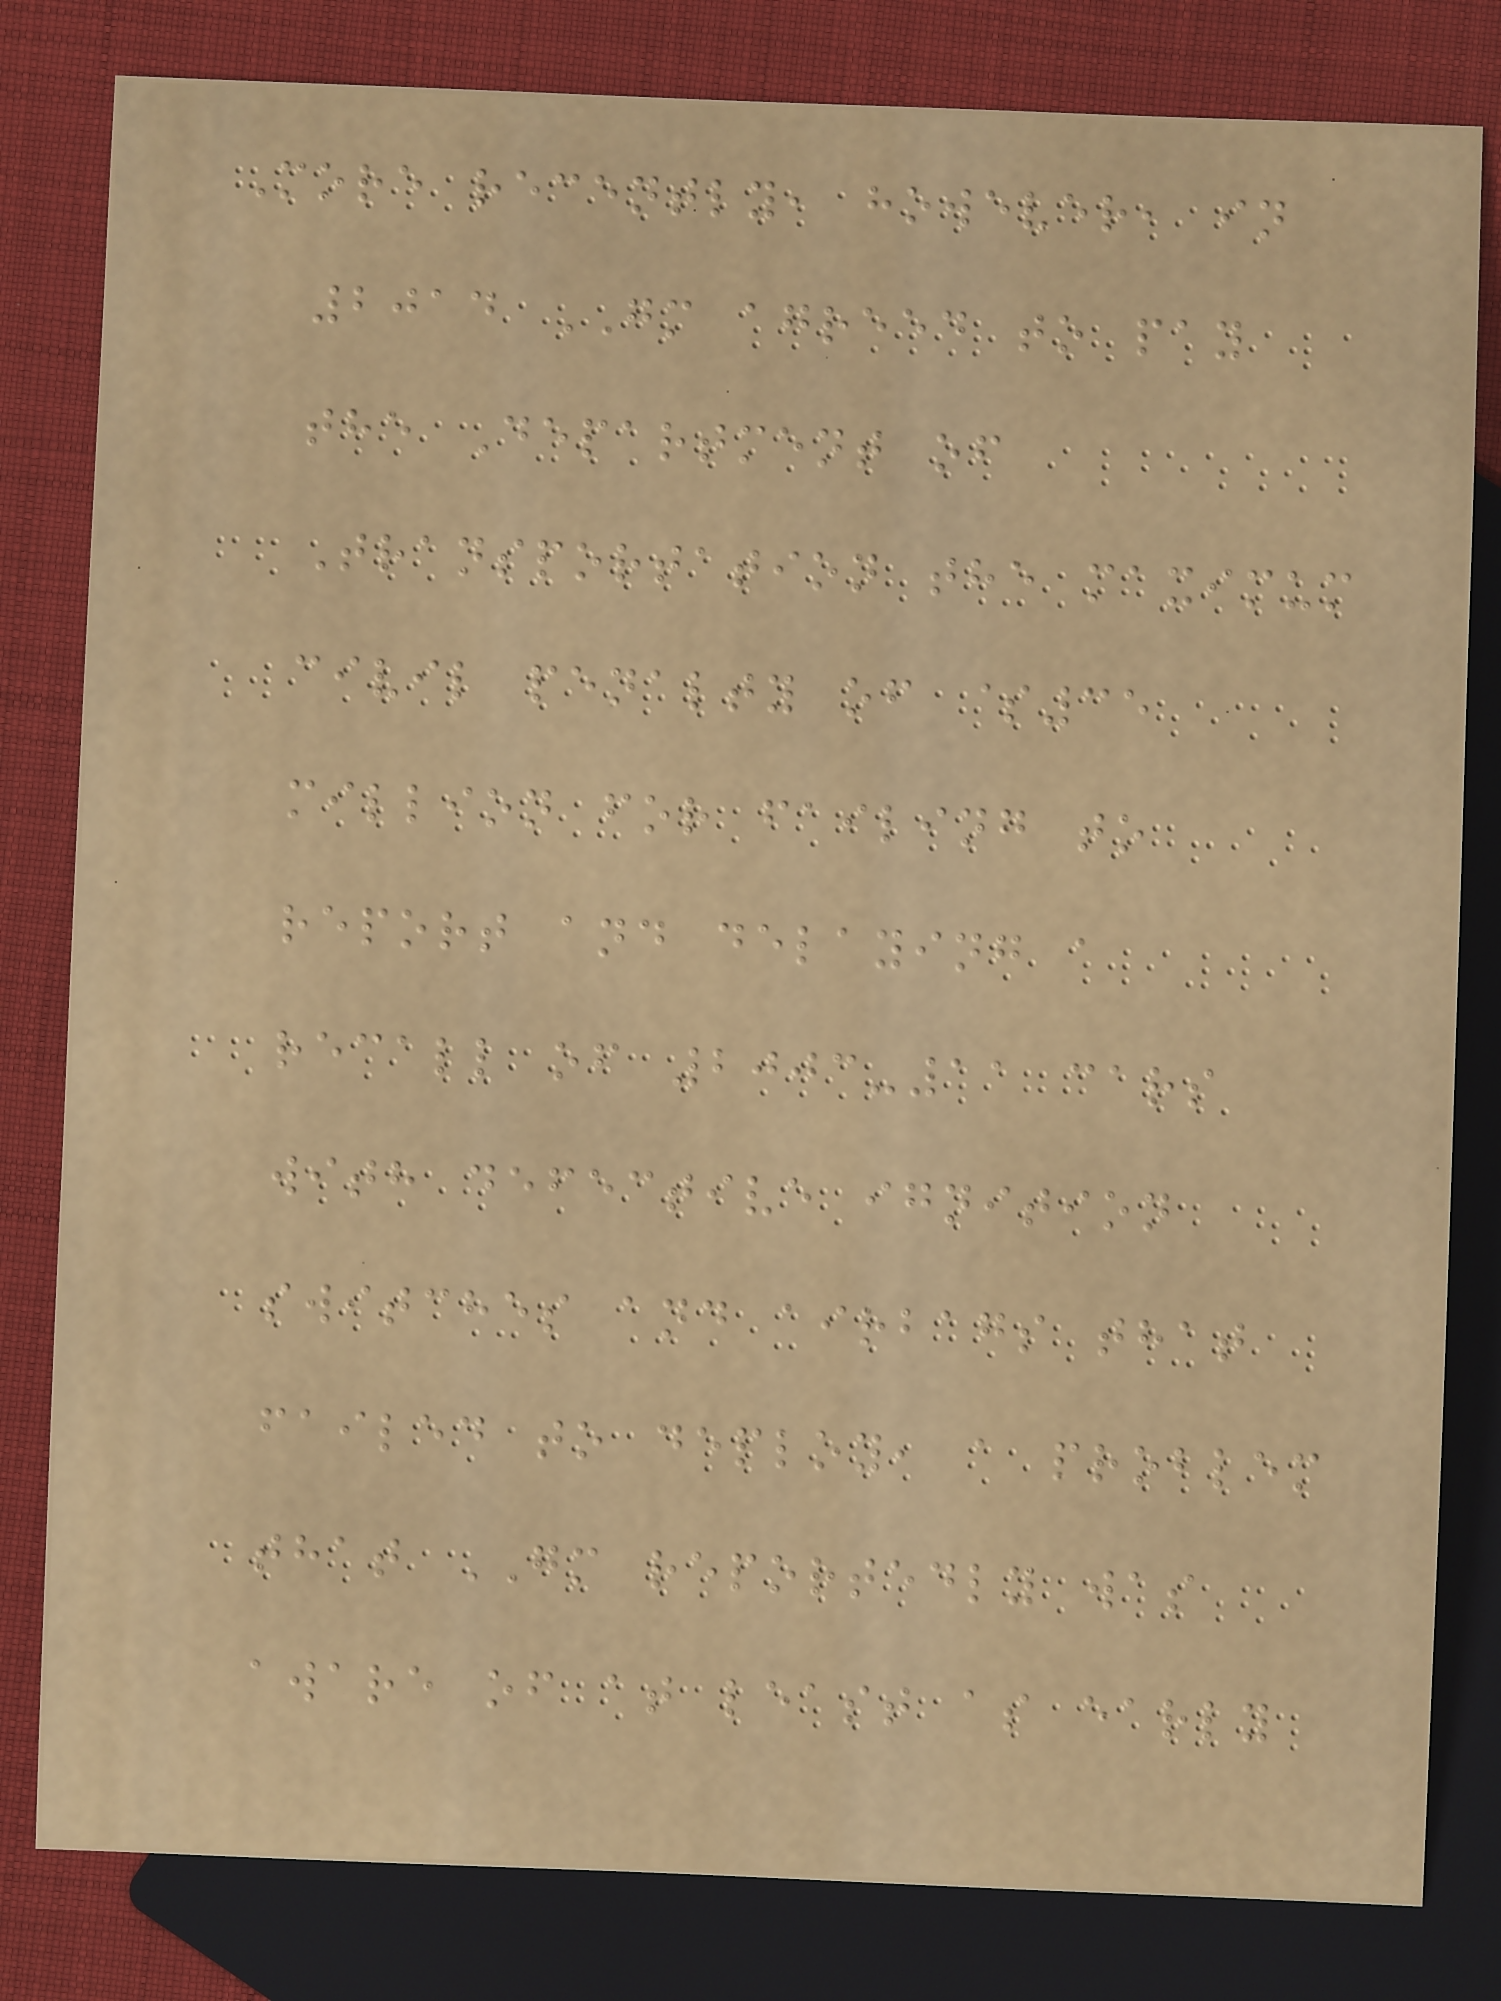More recently, however, in
2014 GM agreed to pay
the Department of
Transportation the maximum
civil penalty of $35
million for failing to
report and delaying a
recall of 2003-11 cars
with defective ignition
switches and airbags that
failed to deploy, a problem
that GM reportedly was
aware of at least as early
